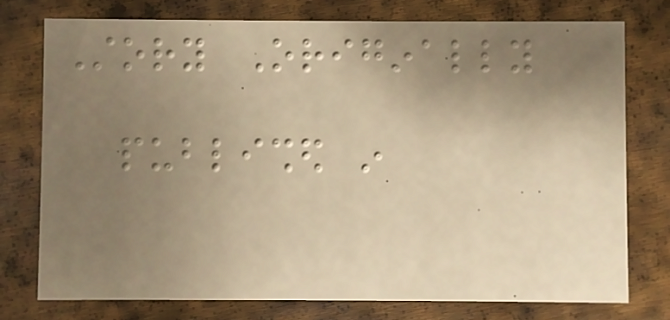Story Originally
published in
